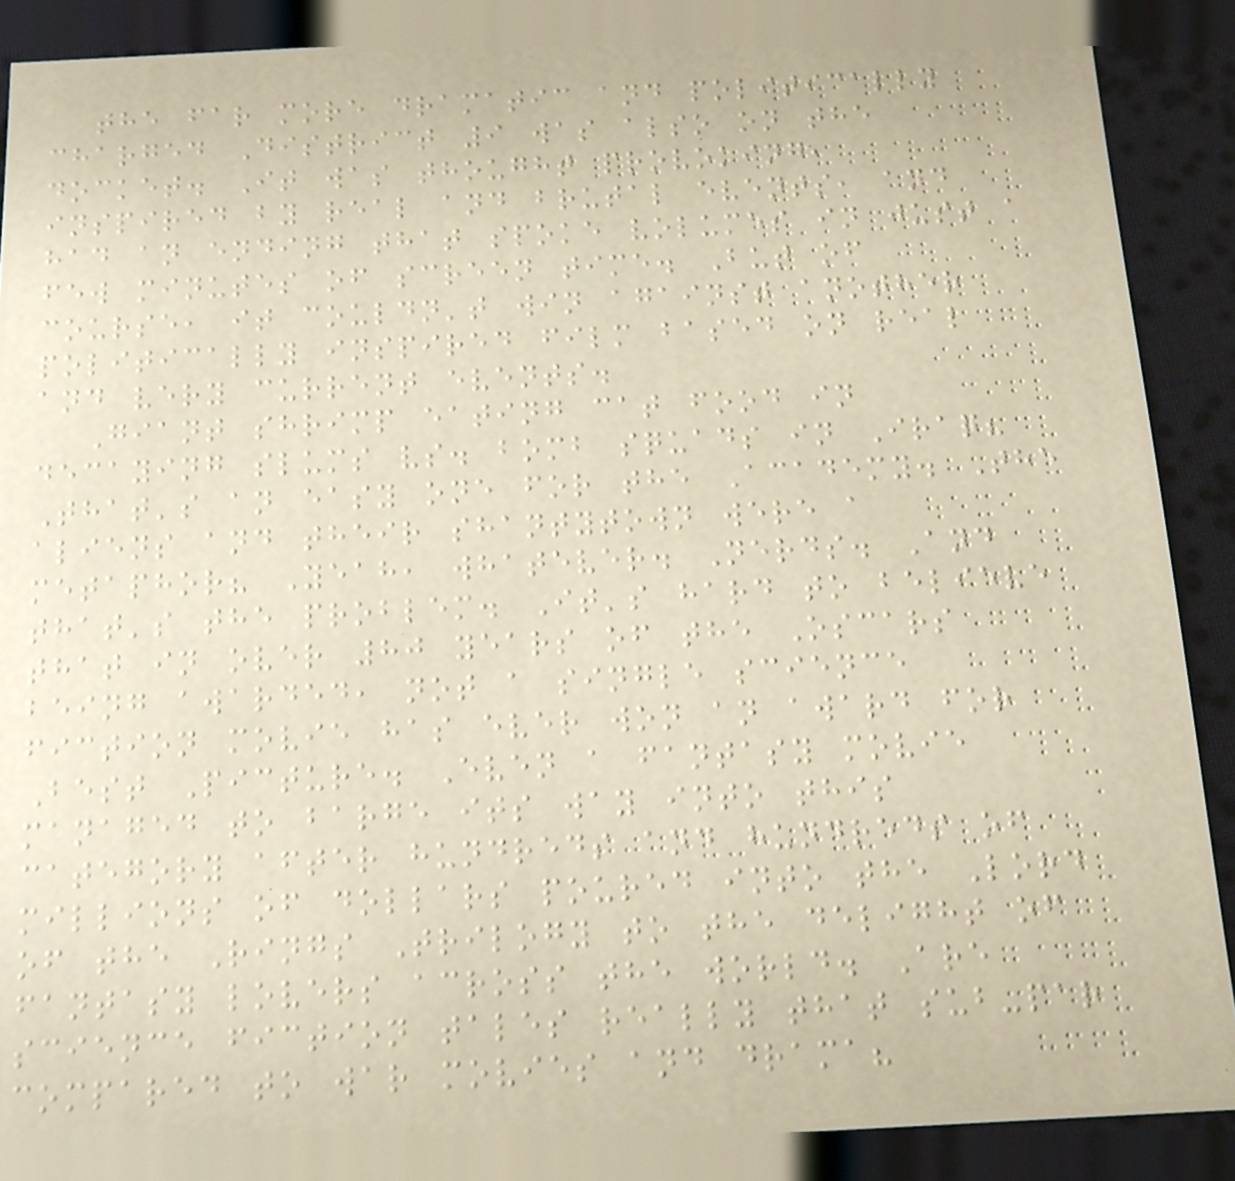the far more dramatic and politically
charged District 9 was also on the
docket. It was thought provoking,
inspired by real and brutal events, and
had an ending that spoke volumes in just a
few minutes of screen time. But of
course, it couldn't win against another
politically inspired film based on real
and very current events.
Giant shrimp eating cat food in
decaying slums vs. bomb squads in Iraq?
That's an easy one for the Academy. The
aliens and their shantytown were a
metaphor? Yeah, whatever. Nerds. And
that's the problem. It's hard to believe
that in over 80 years of the Oscars
being awarded, not a single science
fiction movie has ever won an award for
Best Picture. Even a fantasy movie
managed to barge its way into this
category after hundreds and hundreds of
millions of dollars poured into the Lord
of the Rings Trilogy to the delight of
fantasy lovers across the world. Are
science fiction tales really that sub-par
compared to war movies and drama?
